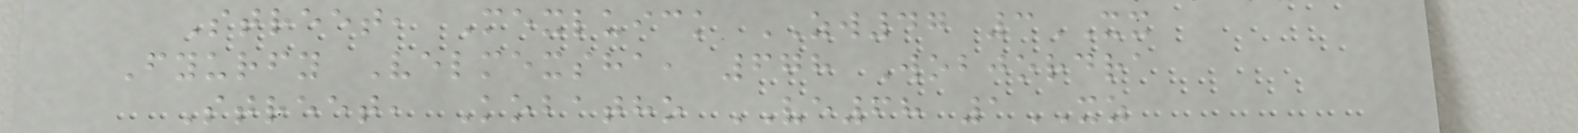Street, Mexluick ZW47 3XX
Fyurfy Velmexsha, 678 Wobjordra
Street, Kobatho VE68 1XZ
